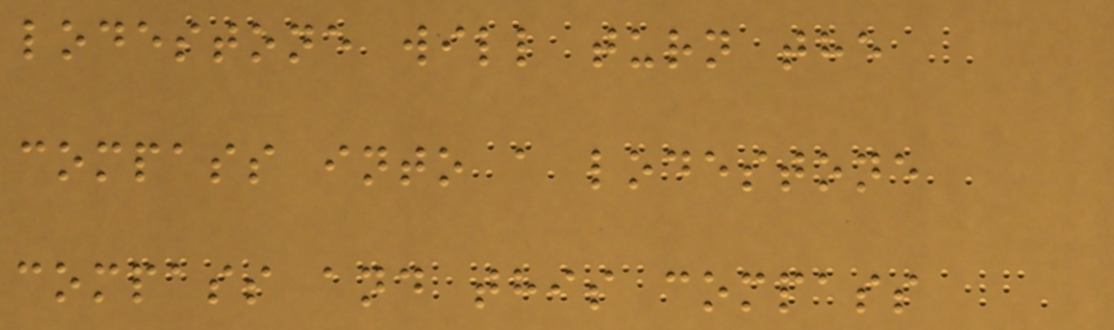lodestone will turn the
compass into a lodestone
compass and this compass
